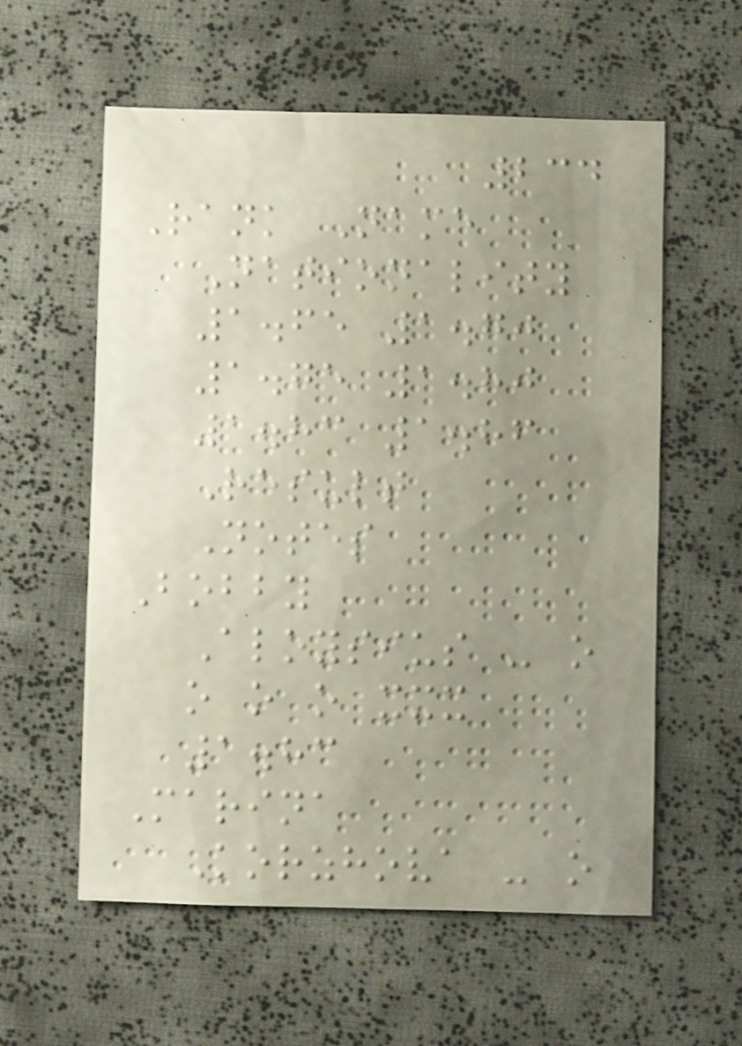234
Rank Name
Nationality
1.65 1.70
1.75 1.80
1.83 1.86
Result
Notes
Bobby
Aloysius - o
o o o xxx
1.83
Marina
Korzhova - o
